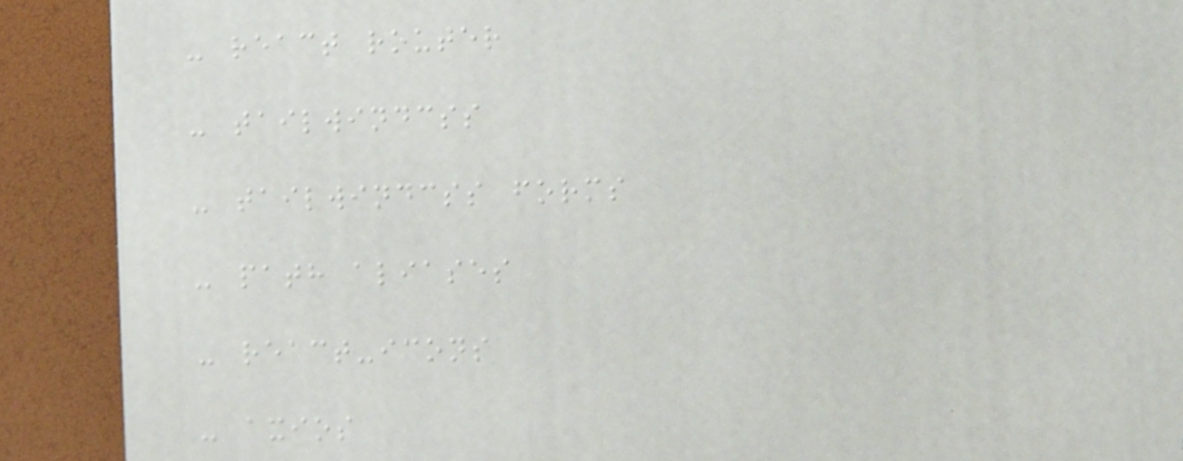- react router
- tailwindcss
- tailwindcss forms
- path aliases
- react-icons
- axios
